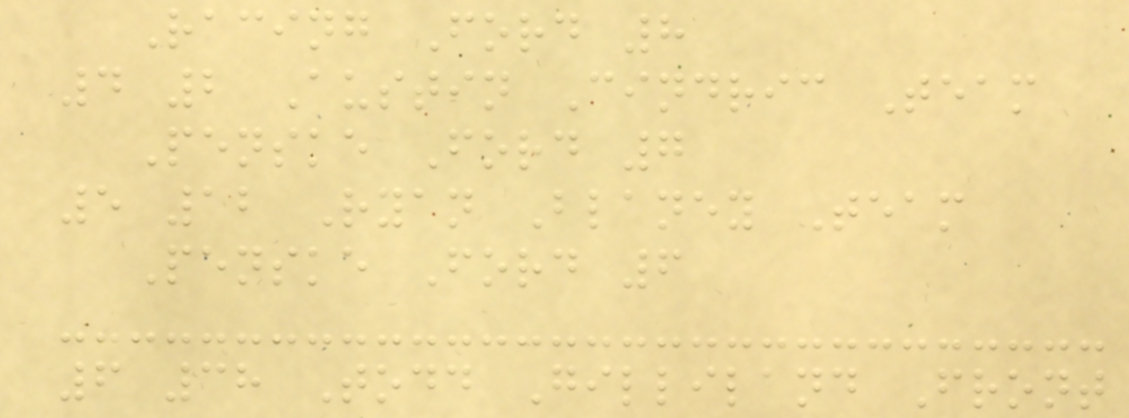Racing Ford 8
4 2 Austin Cindric Team
Penske Ford 7
5 12 Ryan Blaney Team
Penske Ford 6
6 38 Todd Gilliland Front
